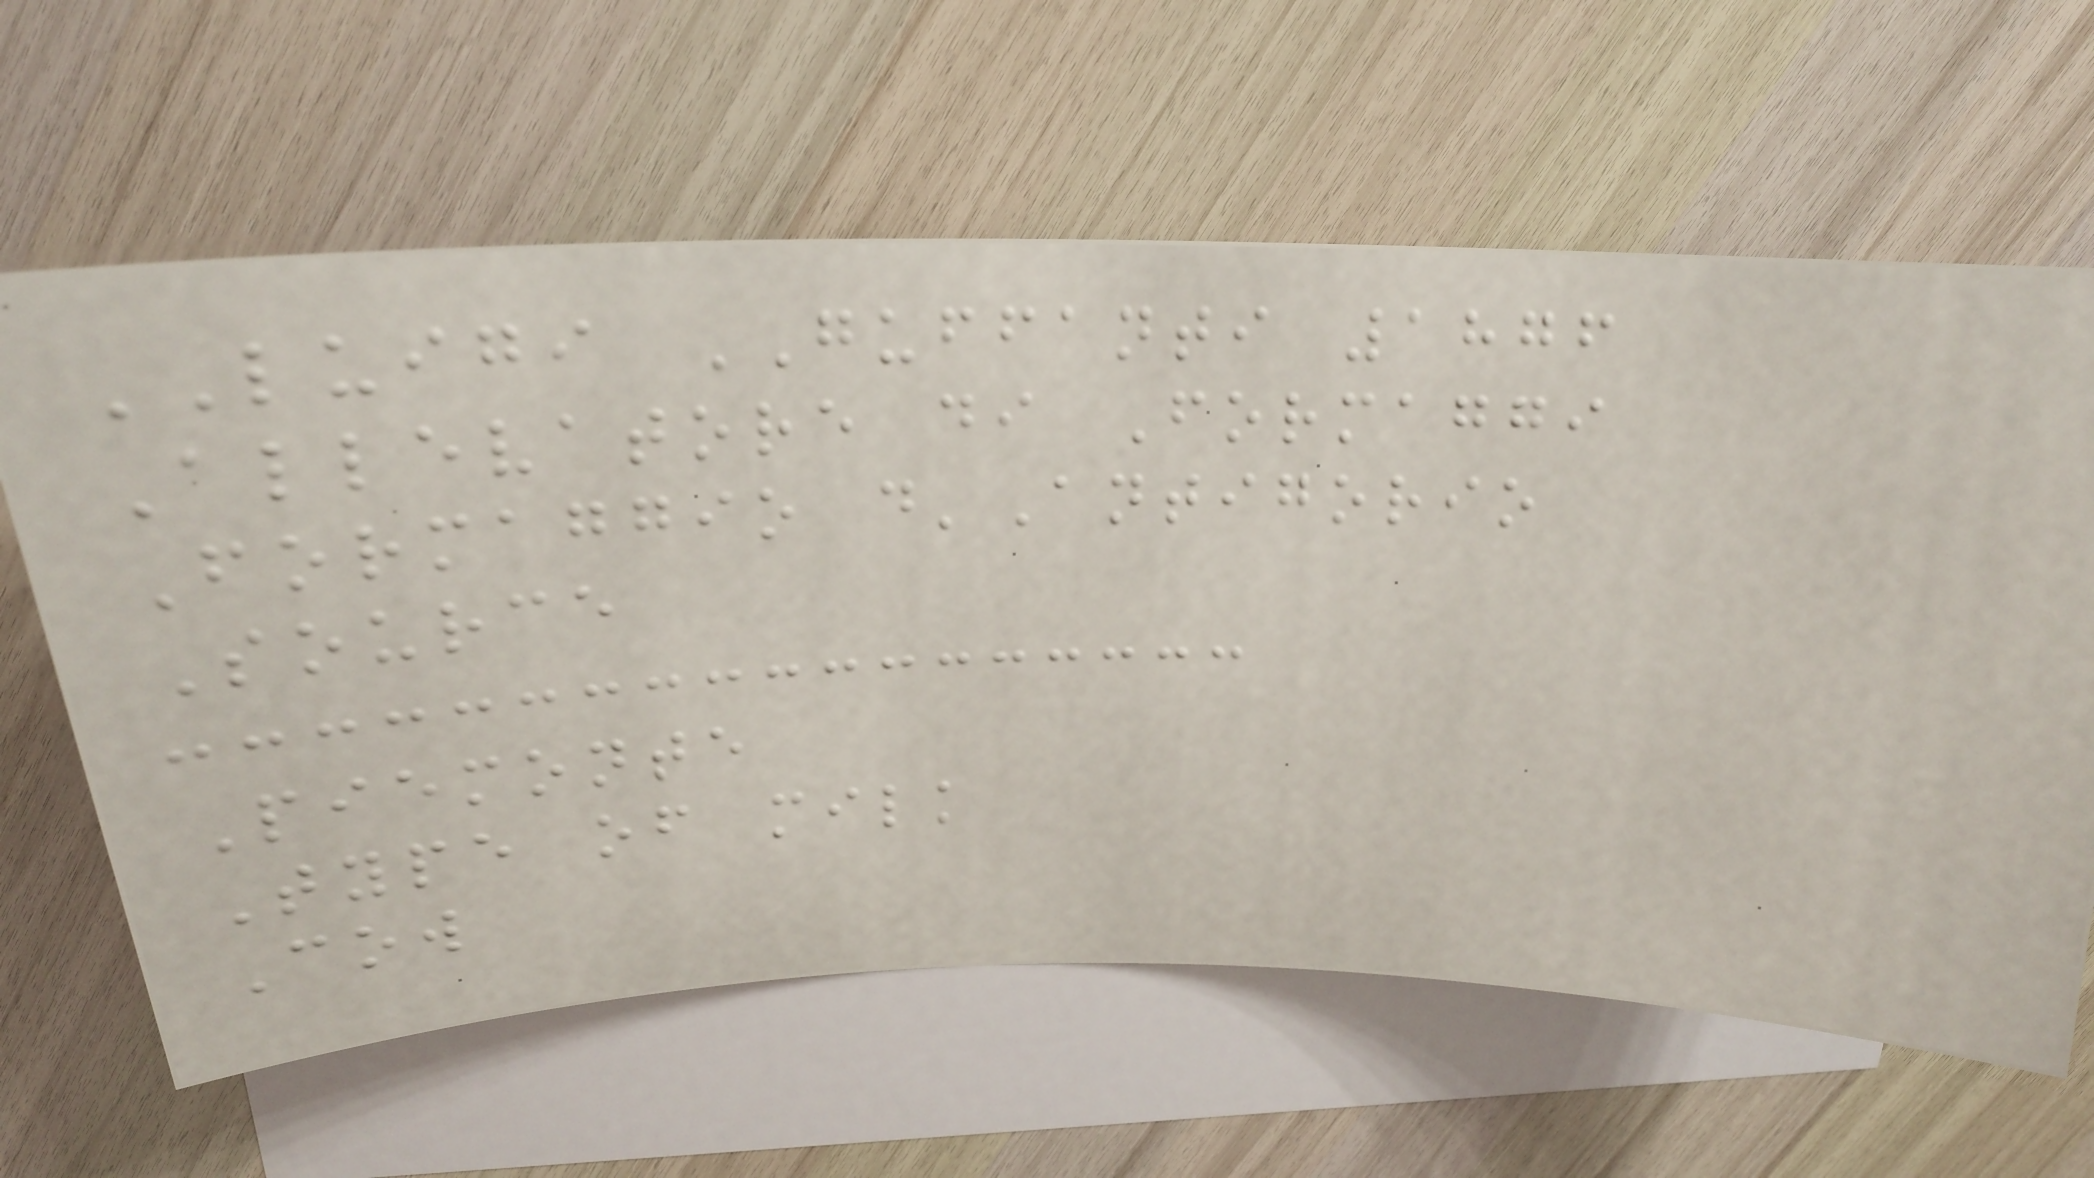LUIGI GUFFANTI 1876
Allevatore di Formaggi
Formaggio d'Antigorio
Source
Piemonte
Type of milk
Cow
